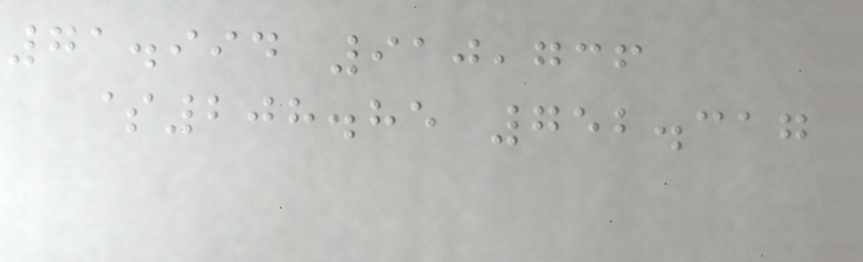71.994 910,736
$208.85 752.317
